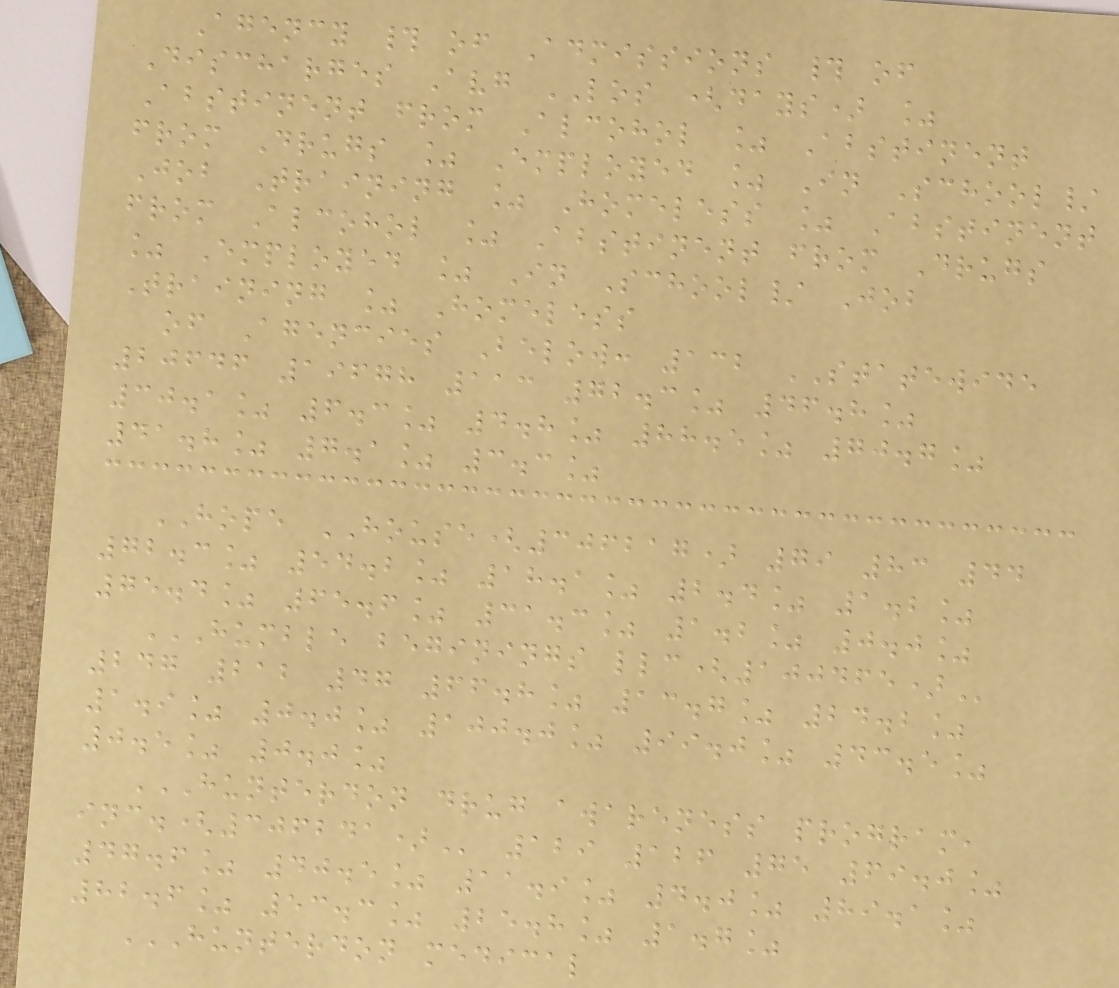Agency # of Admissions # of
Discharges Avg LOS (days) %
Abstinent from Alcohol % Abstinent
from Drugs % Employed % In School/
Job Training % Homeless % Abstinent
from Alcohol % Abstinent from Drugs
% Employed % In School/ Job
Training % Homeless
of Agencies Below: 132 STATEWIDE
20646 19678 113 72.3% 46.8%
30.1% 6.3% 4.8% 88.5% 70.7%
41.8% 7.1% 3.3%
HOPE HOUSE(306217) 79 83 44
72.3% 54.2% 18.1% 2.4% 1.2%
75.4% 65.6% 31.3% 1.2% 0.0%
HUMBLE BEGININGS LLC(100465)
247 212 47 66.8% 13.7% 24.2%
1.9% 0.0% 100.0% 99.0% 43.5%
0.5% 0.0%
HUNTERDON DRUG AWARENESS PROGRAM,
INC.(306241) 129 126 75 69.0%
47.6% 40.5% 11.9% 4.0% 89.1%
82.6% 53.3% 25.8% 1.7%
HUNTERDON MEDICAL
